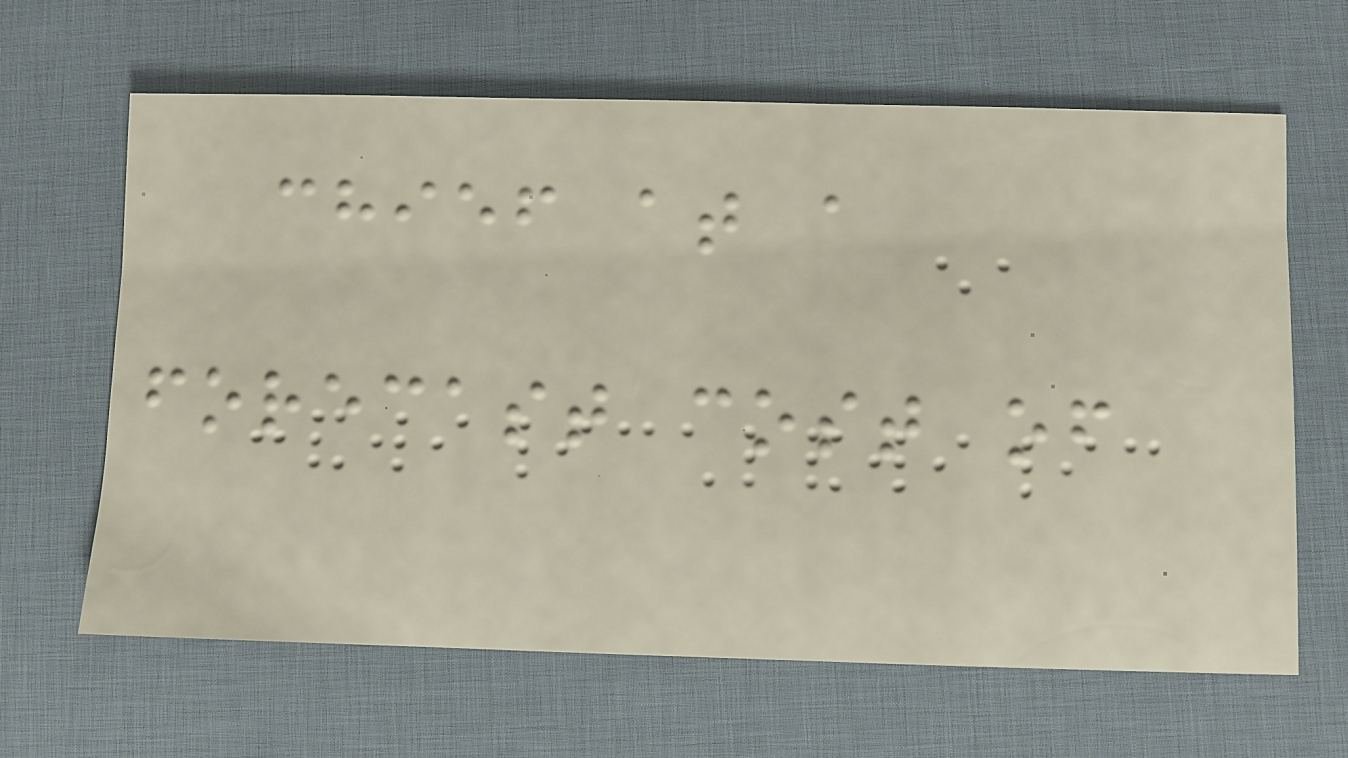chief at a
forecast cost of
